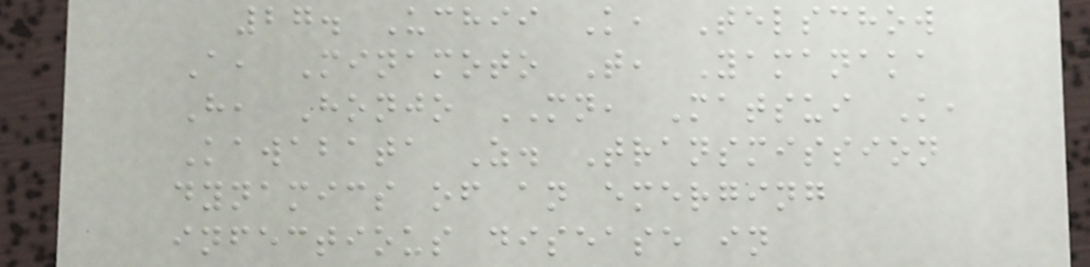27. Uchii K, Telschow
A, Minamoto T, Yamanaka
H, Honjo MN, Matsui K,
Kawabata Z. Transmission
dynamics of an emerging
infectious disease in
